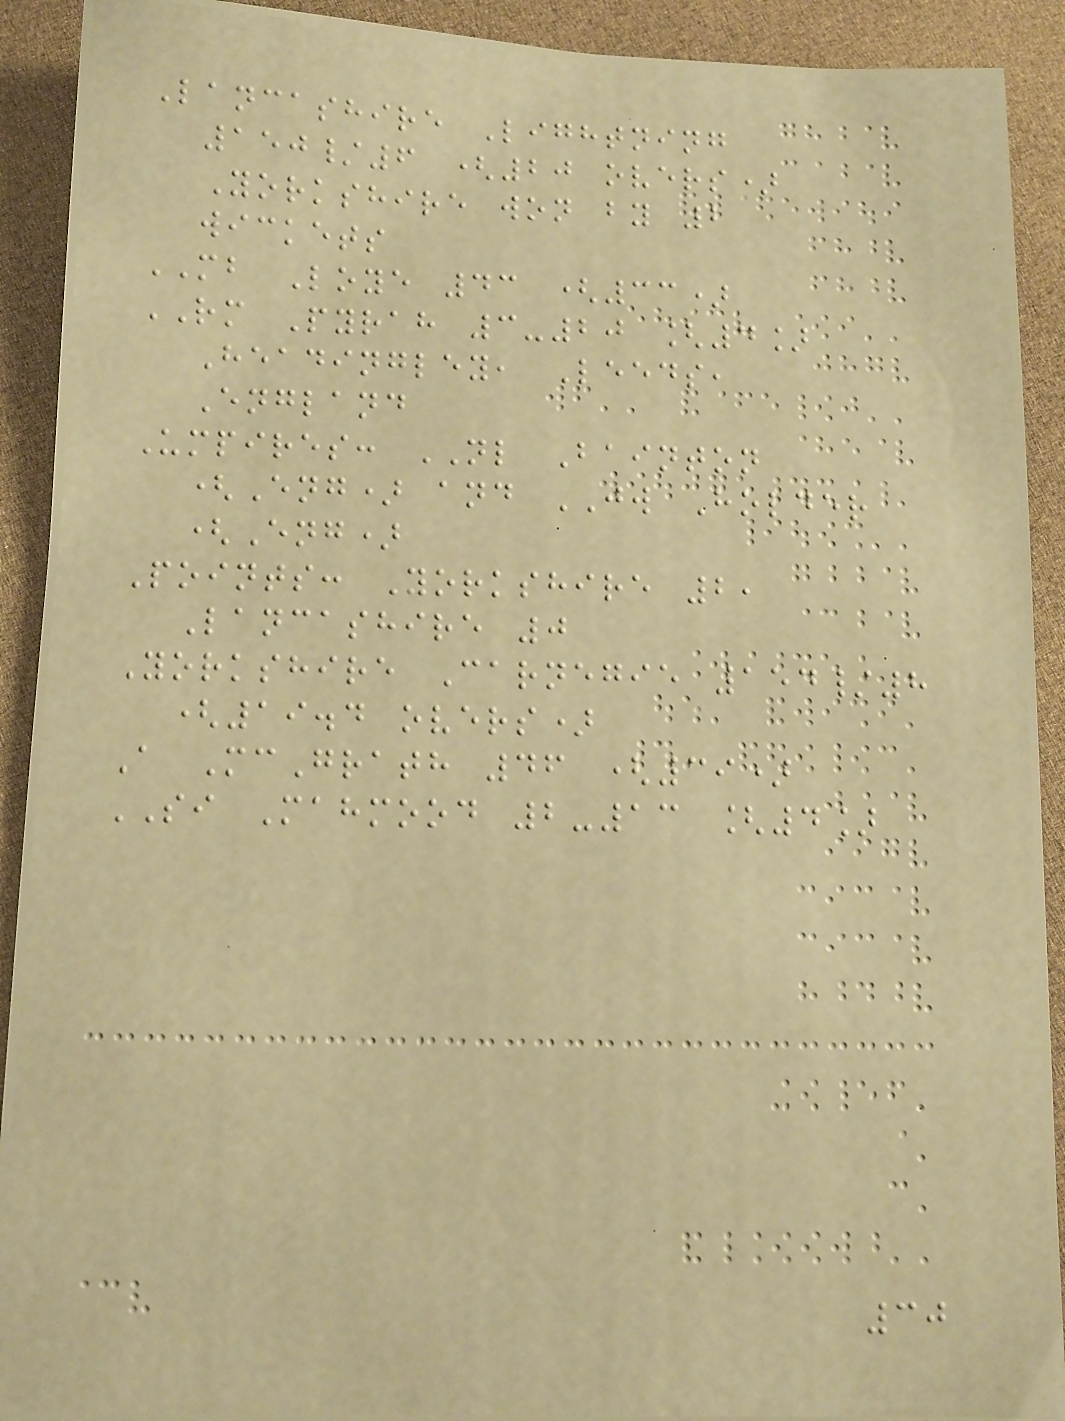Lancashire Lightning
150/6 (20 overs)
Yorkshire won by 2
wickets
MB Loye 43 (33)
RM Pyrah 3-20 [4]
Headingley, Leeds,
England
Umpires: NL Bainton
(Eng) and JW Holder
(Eng)
Points: Yorkshire 2,
Lancashire 0
Yorkshire Carnegie 154/8
(19.4 overs)
A McGrath 46 (39)
SI Mahmood 2-13 [4]
30
